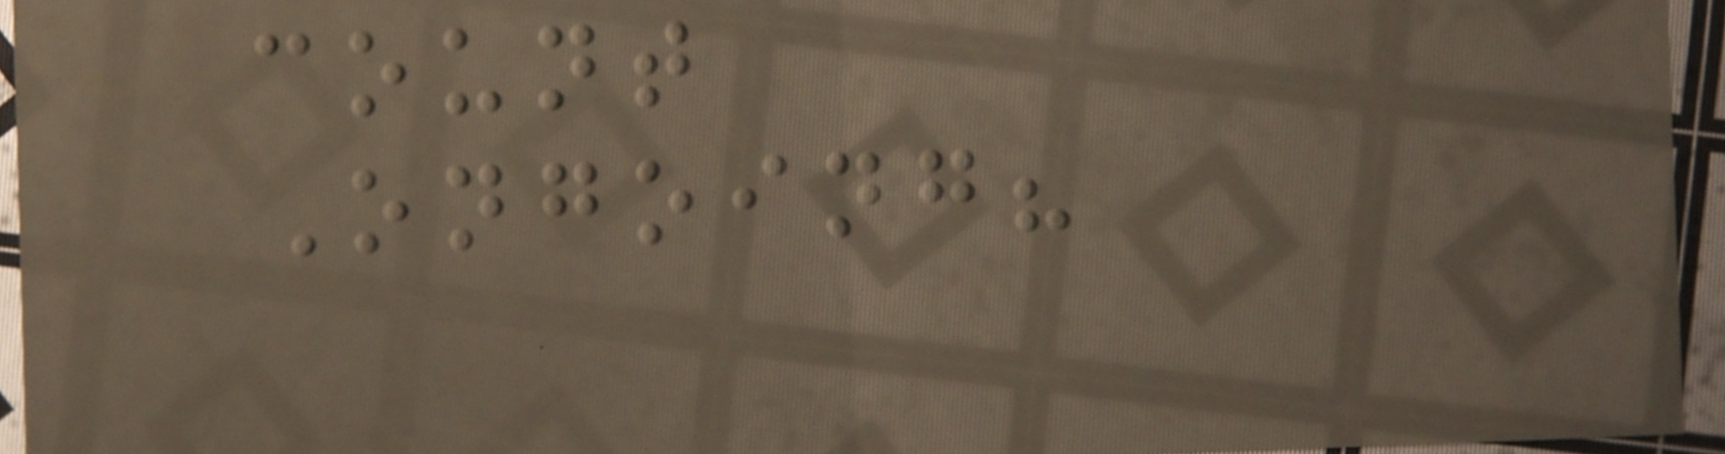count
Ongoing?
